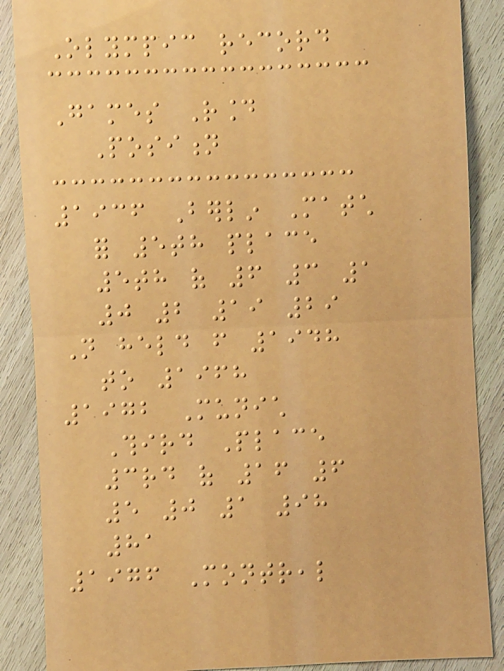Olympic record
Games Round
Position
1936 Berlin Match
for 5th place
5th of 6 3 1
0 2 19 29
Not held from 1948
to 1968
1972 Munich
Third Place
3rd of 16 6
5 0 1 98
81
1976 Montreal
